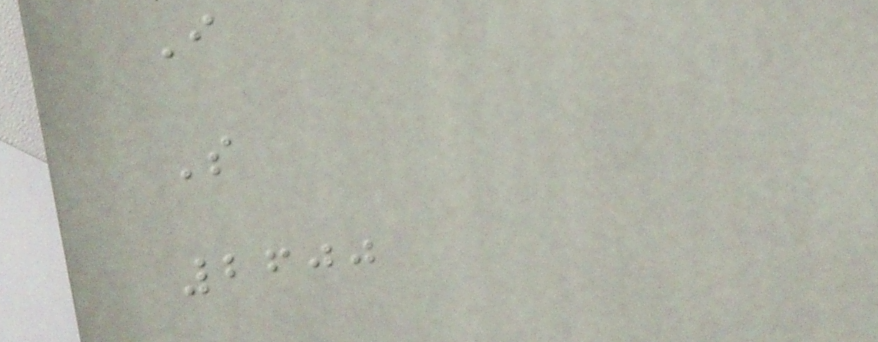I
S
2600
